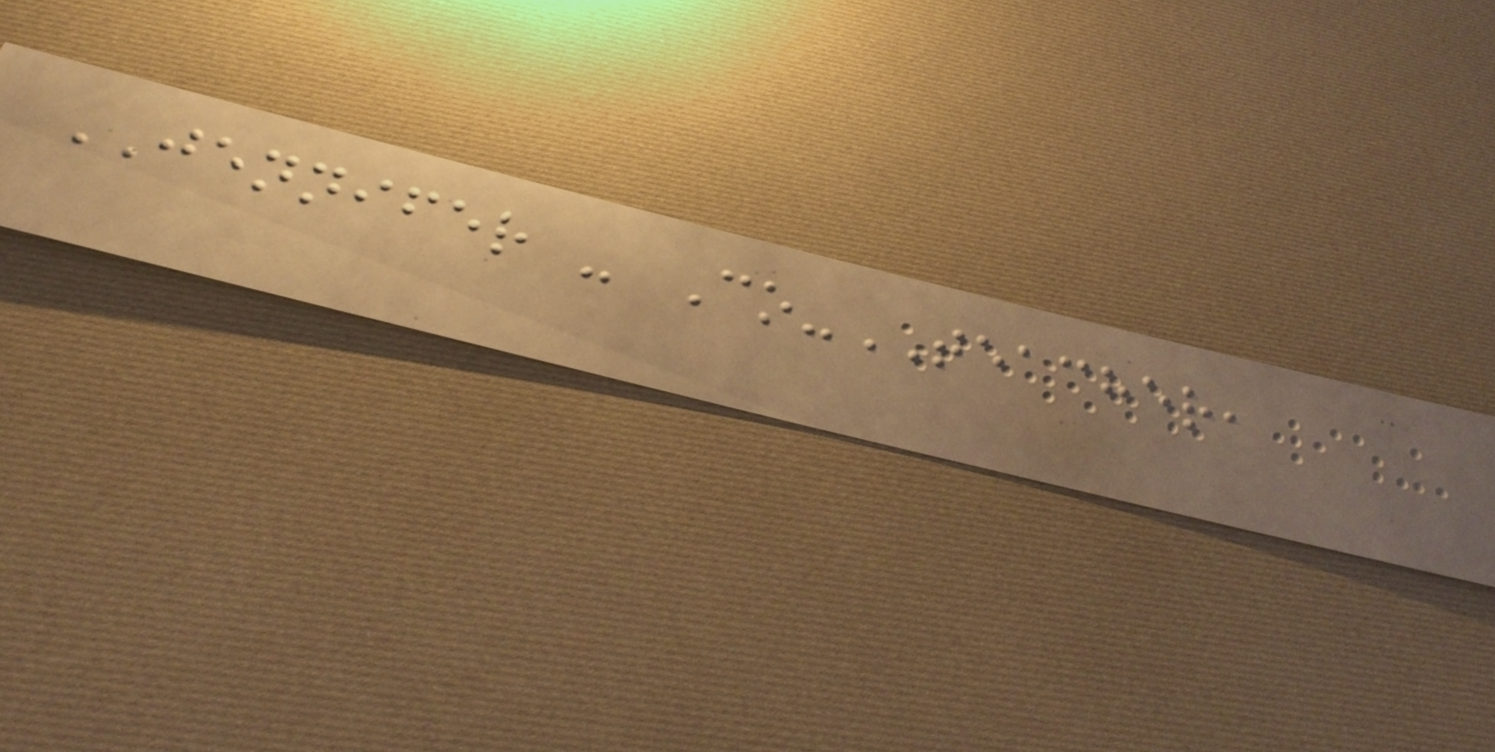JENNIFER - Co-TEACHER,
